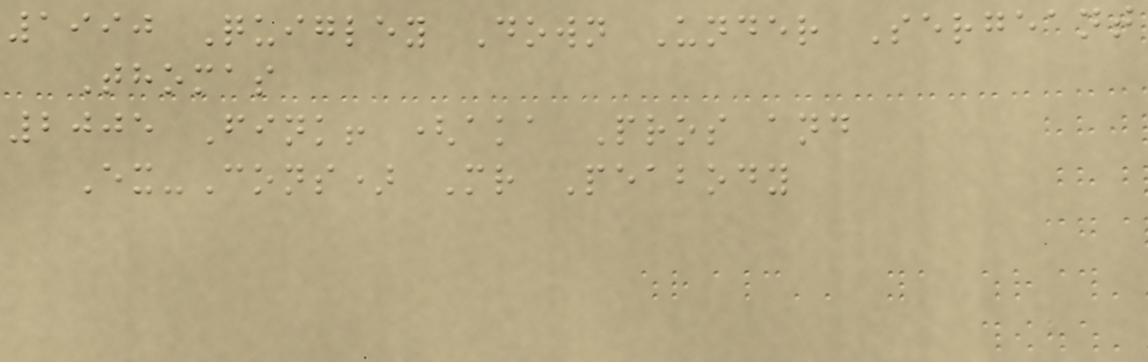1990 Quigley Down Under Sergeant
Thomas
2005 Fink! (aka Pros and
Ex-Cons) Mr Peabody
